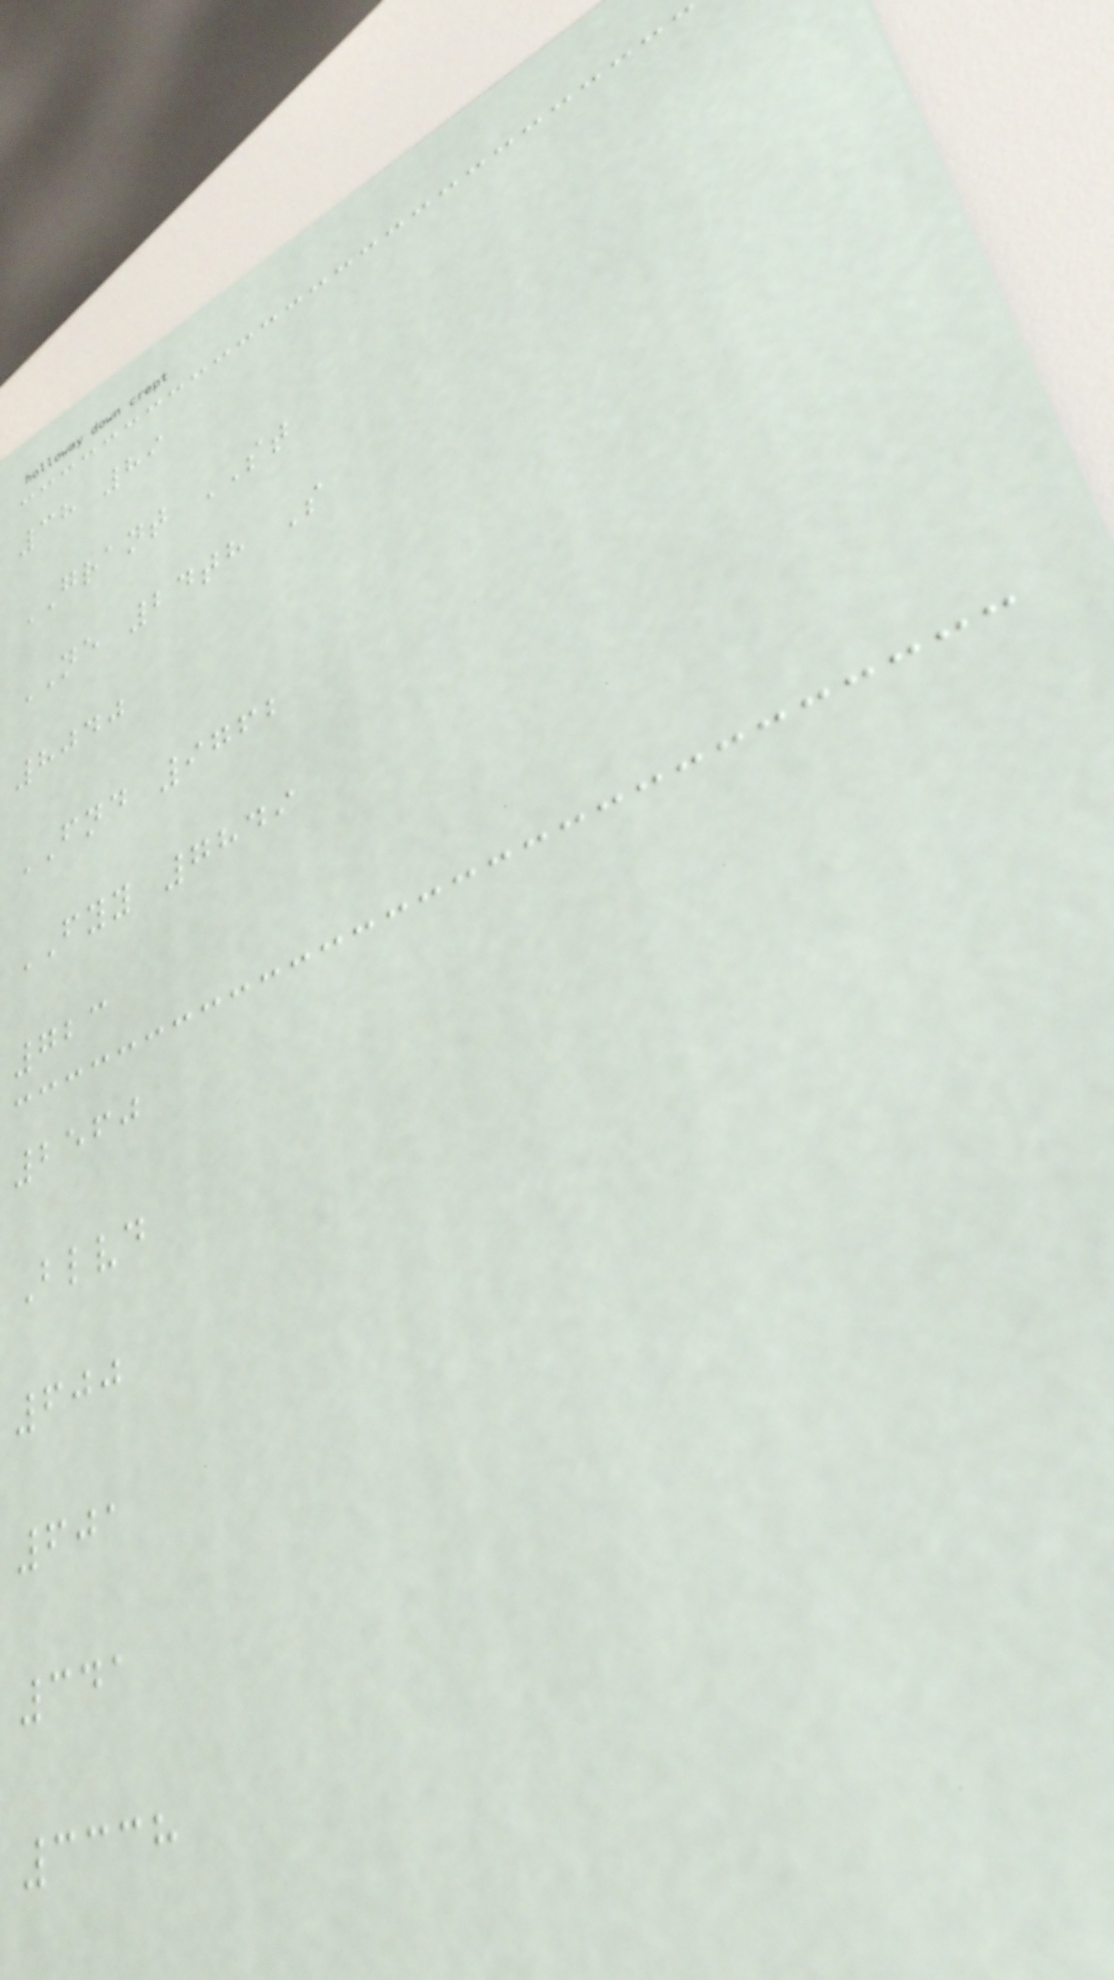38 89
GRANT ST
NE 24th S
8040
FND 9762
FYY 7849
723
2560
Blvd
600
601
341
3338
